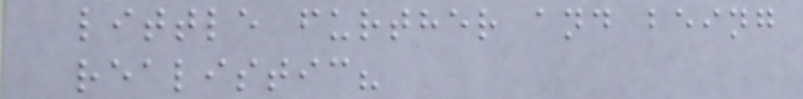little further and being
realistic?
